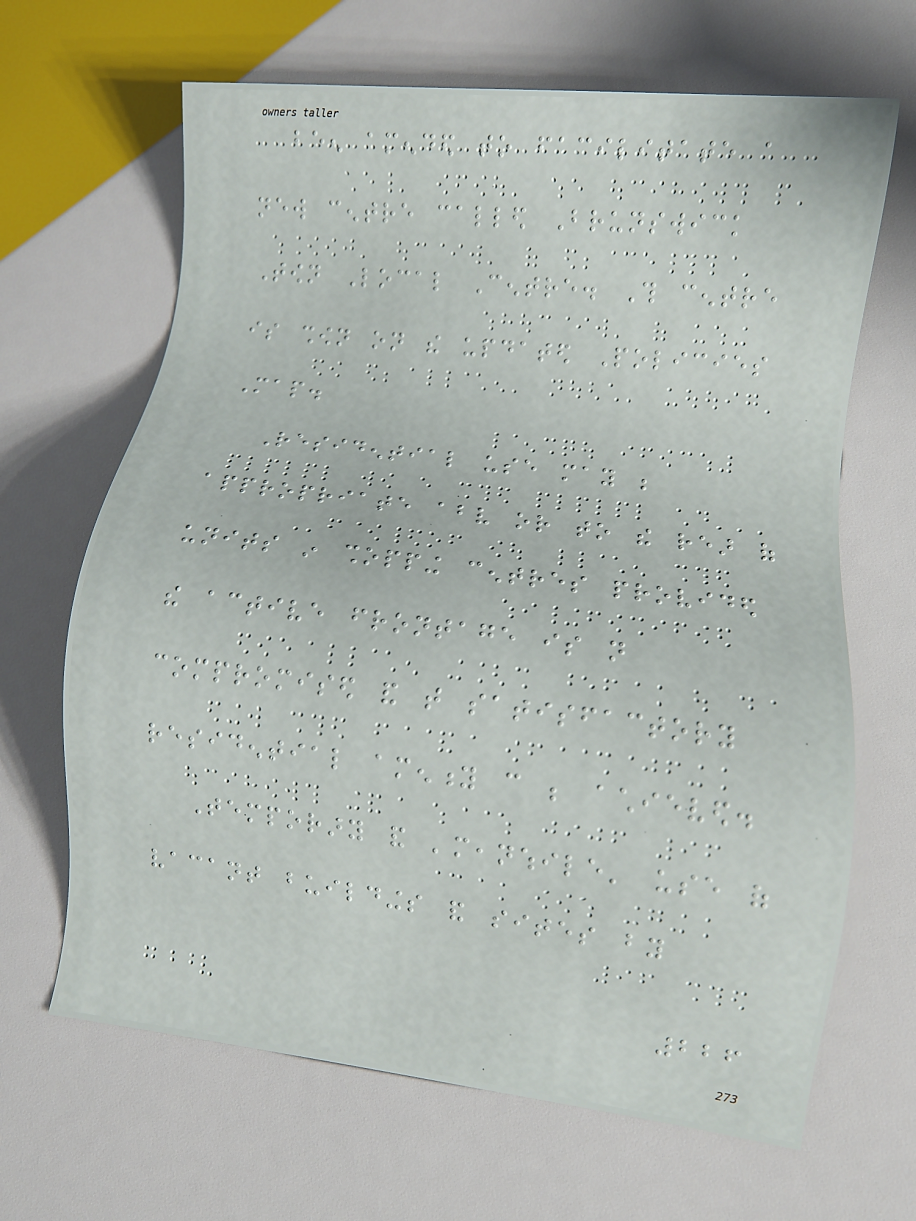been amended to facilitate a
new centre called Brunswick
Town Local Centre. This centre
is shown on the updated Policies
Map.
Residential use may be
appropriate above or to the rear of
units in shopping centres provided
the active frontage is not
compromised and that satisfactory
residential amenity can be achieved.
Temporary and 'meanwhile' use of
vacant buildings and sites by
226
